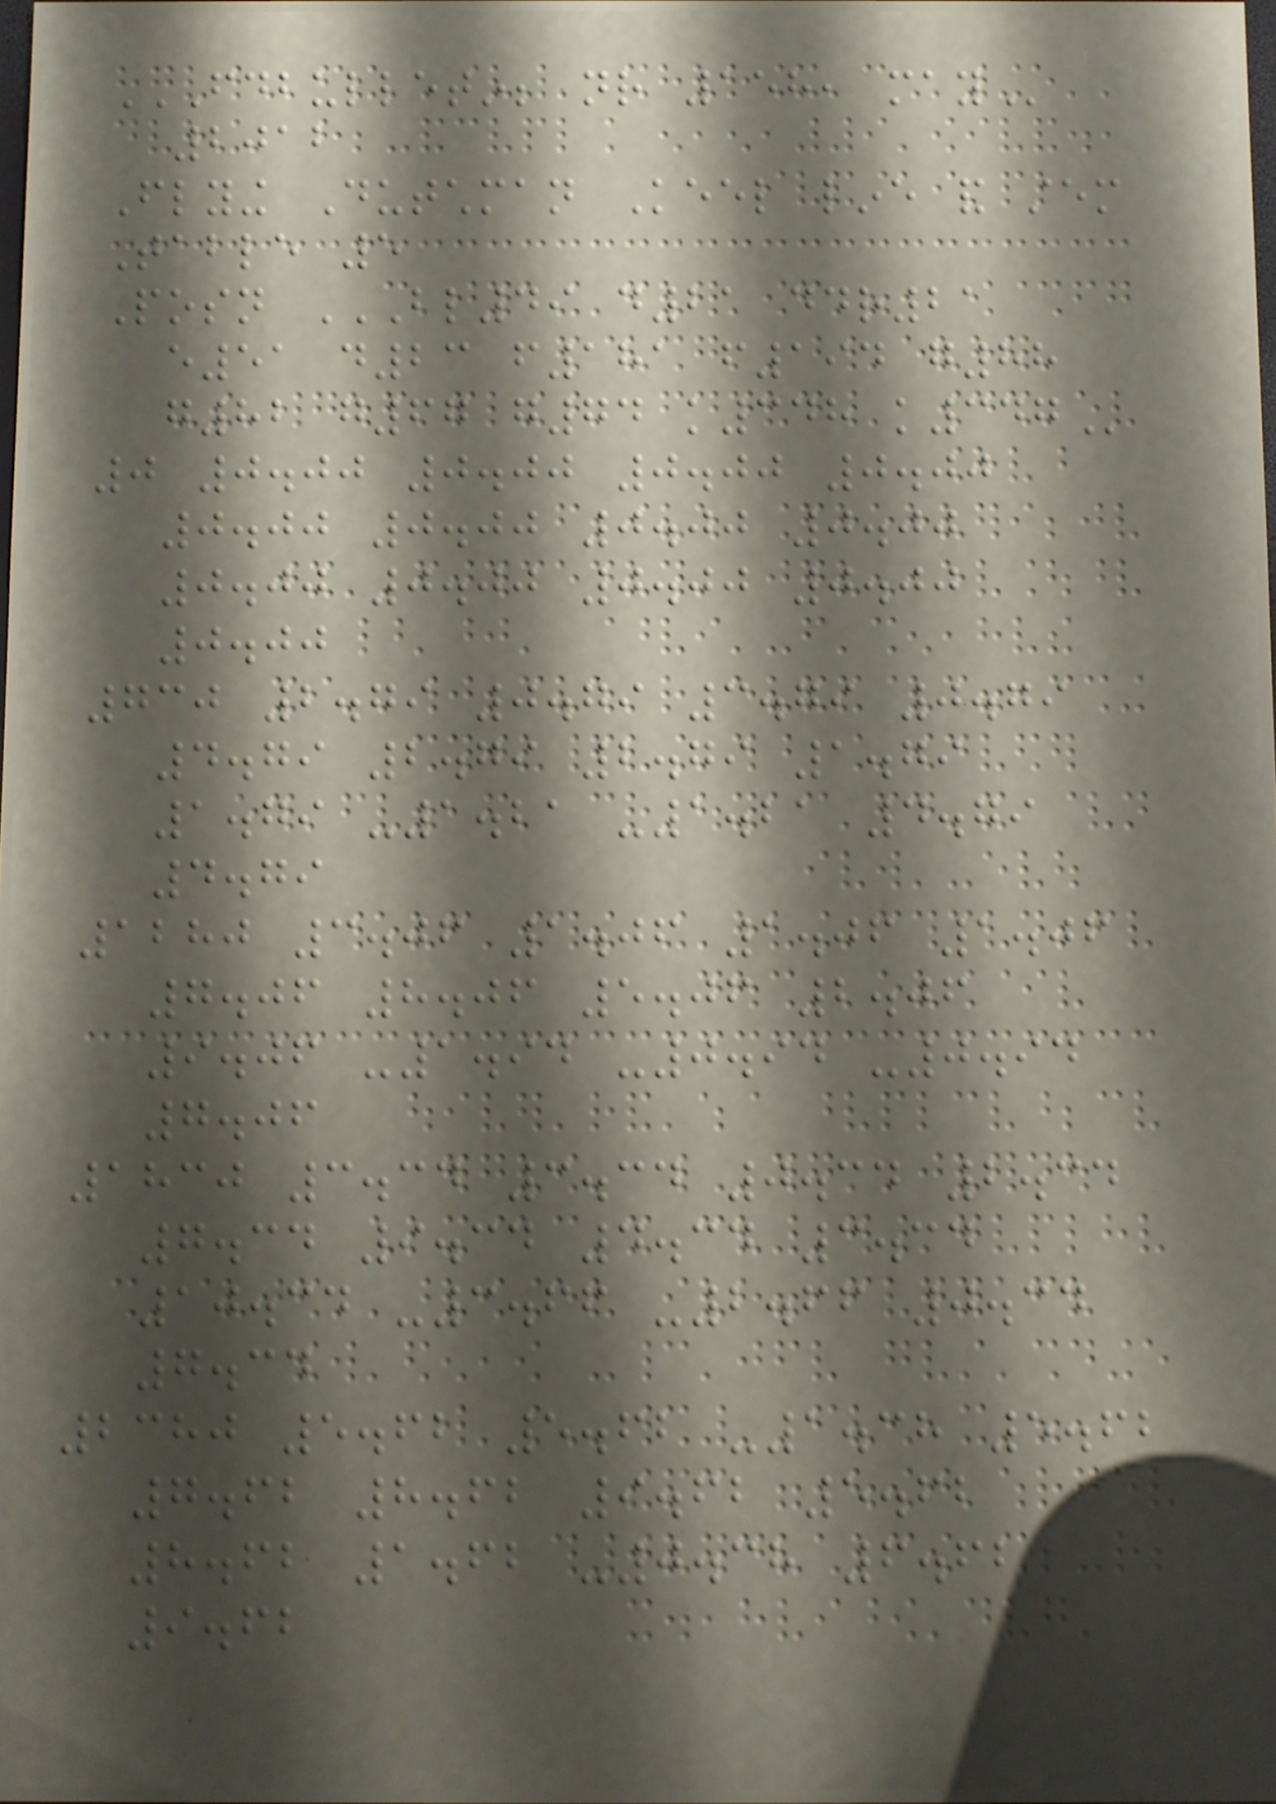FDBULLETIN; NR 158, MAY
2012
Flying Dutchman Keel line and stem
Table 5
Posn BL49 D21 DDR21
E51 D23 F181 F194 G88
G82 G67 G74 K348 K347
0 0.00 0.00 0.00 0.00
0.00 0.00 0.00 0.00
0.00 0.00 0.00 0.00
0.00
730 2.79 0.79 3.79 0.79
4.79 2.79 2.79 1.79
1.79 -1.21 -1.21 4.79
4.79
1280 3.06 1.06 1.06 1.06
7.06 8.06 5.06 2.06
9.06 -1.94 -0.94 -0.94
7.06
1830 3.34 3.34 0.34 2.34
7.34 9.34 4.34 3.34
10.34 -3.66 -2.66 0.34
7.34
2380 5.62 5.62 -1.38 5.62
7.62 8.62 9.62 5.62
8.62 1.62 -0.38 6.62
9.62
